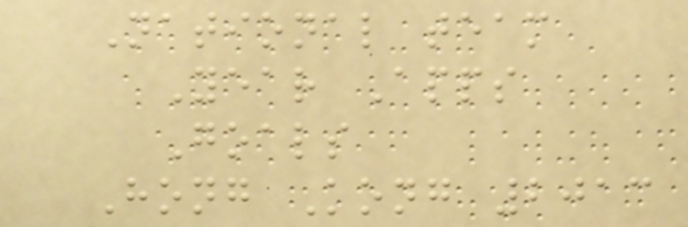National team
Year Apps
Goals
Hong Kong 2013
